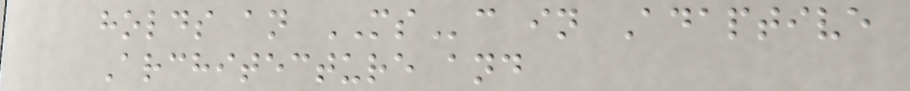holds an MSc in Adaptive
Architecture and
